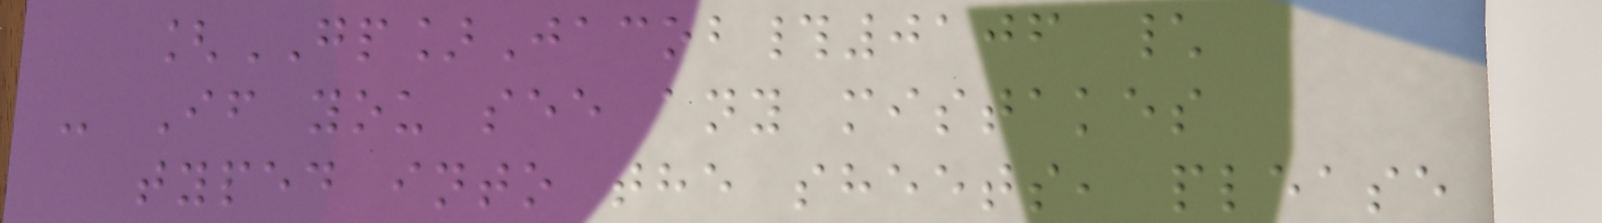[GP]Jacob#0106 \
- If you see any mistakes
typed into the sheets, please
